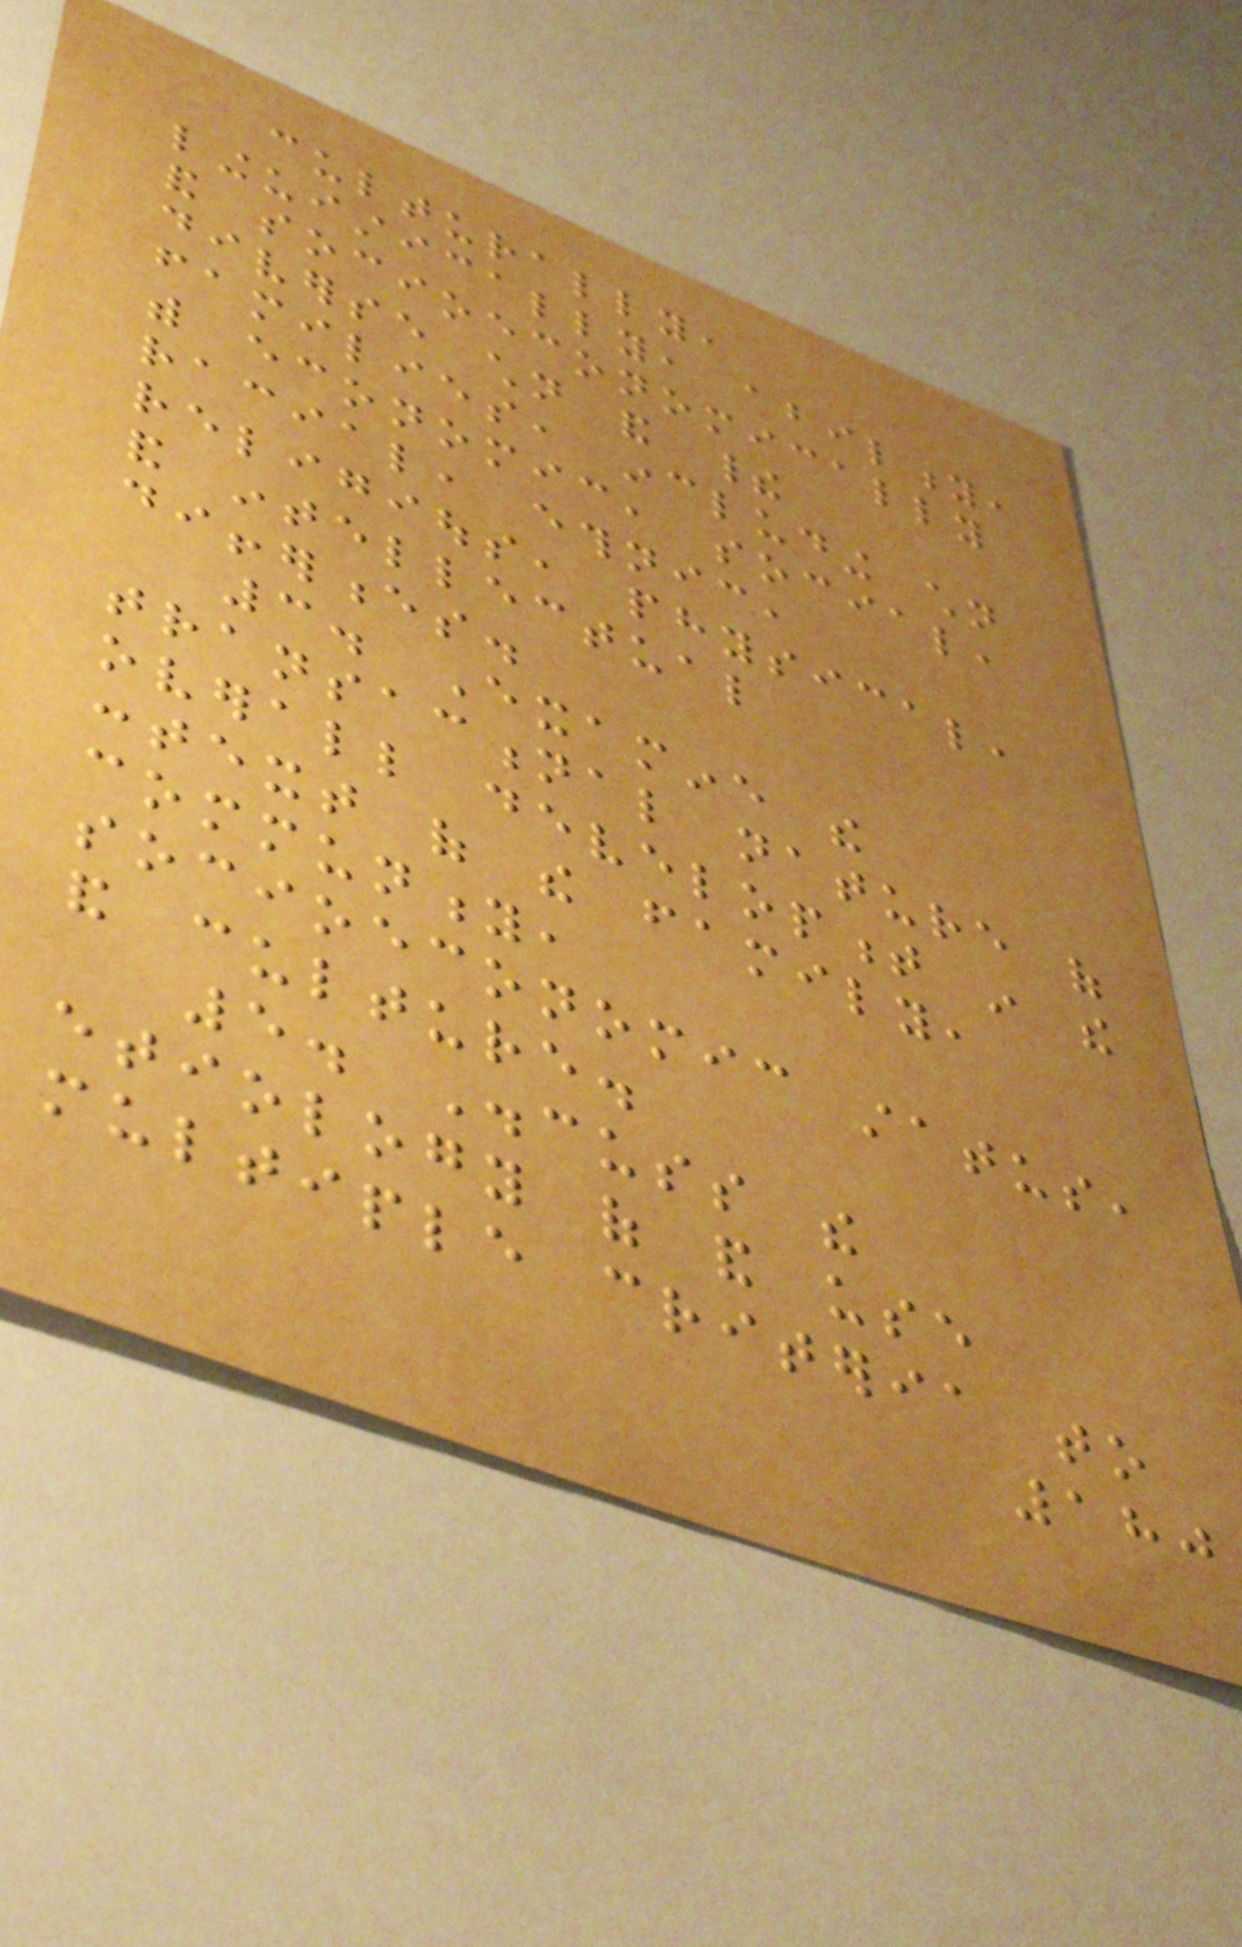culturally,
linguistically, ability,
and socioeconomically
diverse children and their
families, including children
with economic, social,
racial, ethnic,
religious, physical,
and intellectual
differences.
3. Examine the
transactional nature of
overall development in the
context of the family,
community,
socioeconomic status,
and culture.
5. Discuss the
etiology of and use
multiple criteria to
180
